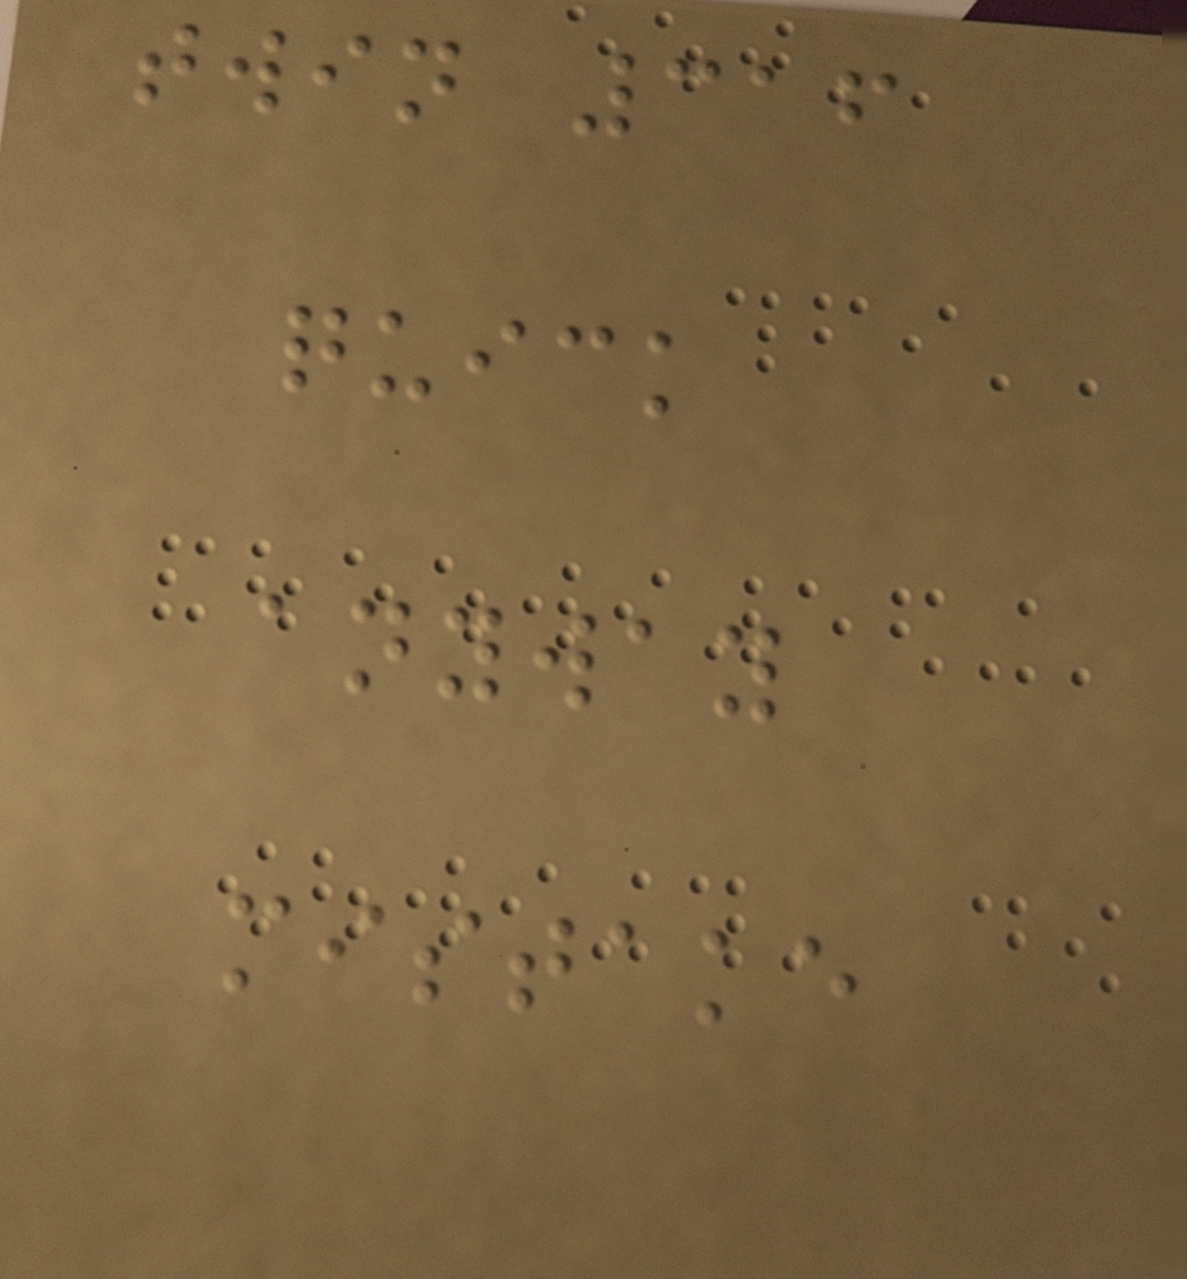twin 316
quick
anyway
mistake
